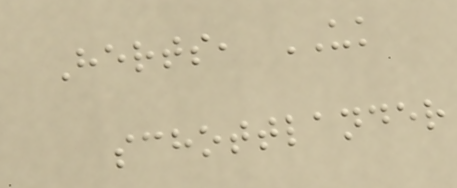Herts, UK
schottlander
